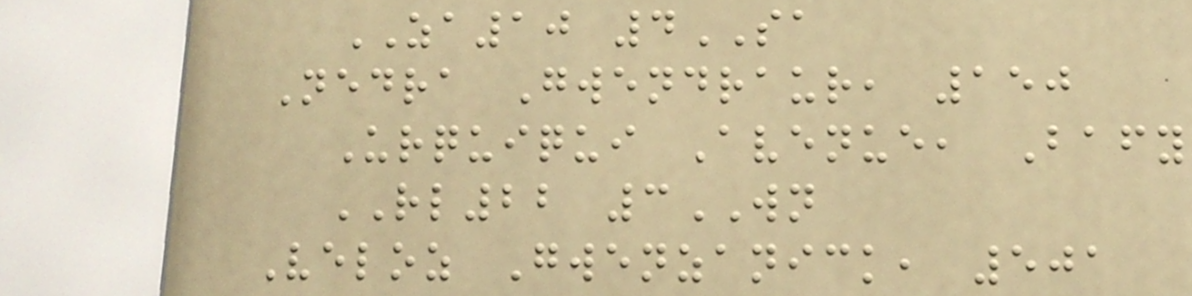ZA10 4SA
Nedra Gwendraur, 150
Urquiqui Avenue, Bafy
RL22 3WN
Veloz Gwenzanick, 501
